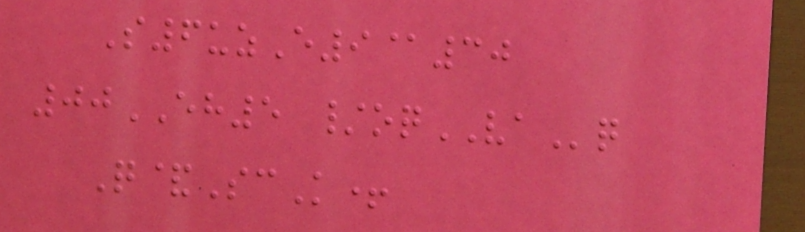S6uzE9@30
00EH5 /oqVAq
Q&ScK+
